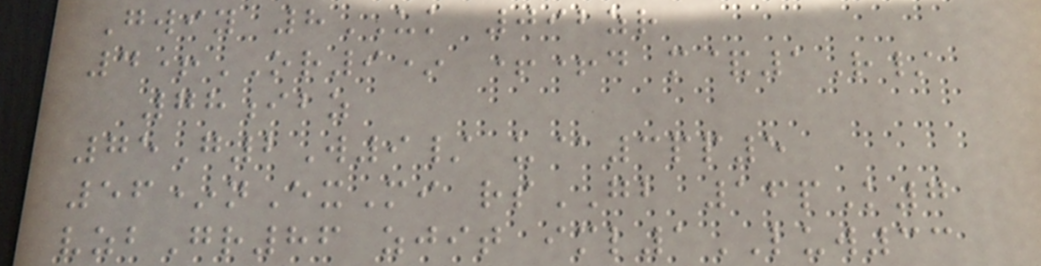Gwiy 8UK 092zr
4+OR9* ++d m&1R/
78ibz
75G2W9/ u@3pp5
56*nExMi rsGB 16pK7
vzbGr86 zjit iml1LUW33
